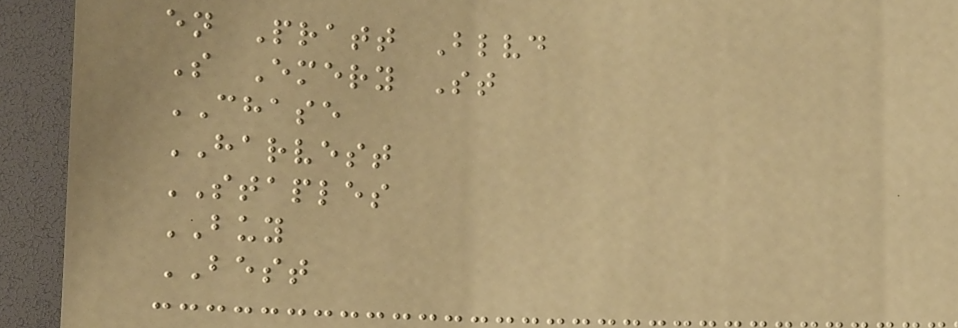en Pratt Blvd
S Emery St
CHASE
HARVEST
STAPLES
BUY
BEST
